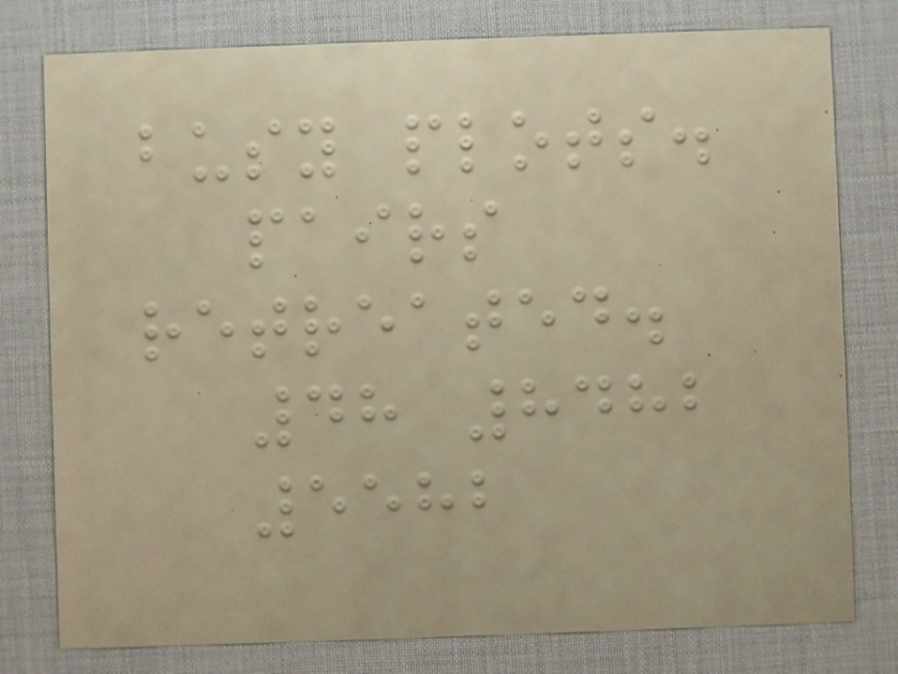busy plots.
pairs
retreated.
48 8482
5582
